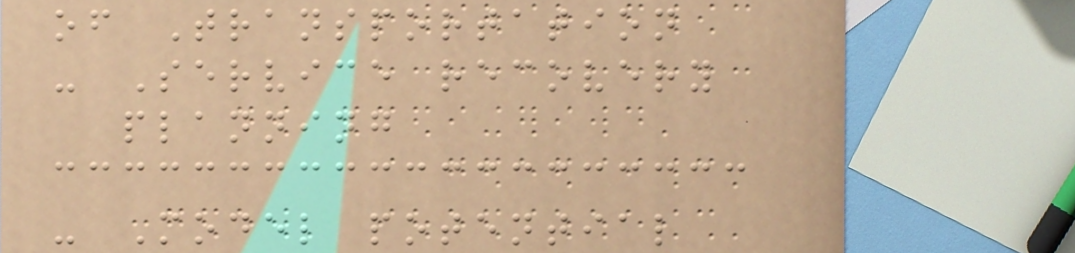of Transportation
- Service recovery
planning
- Model potential
